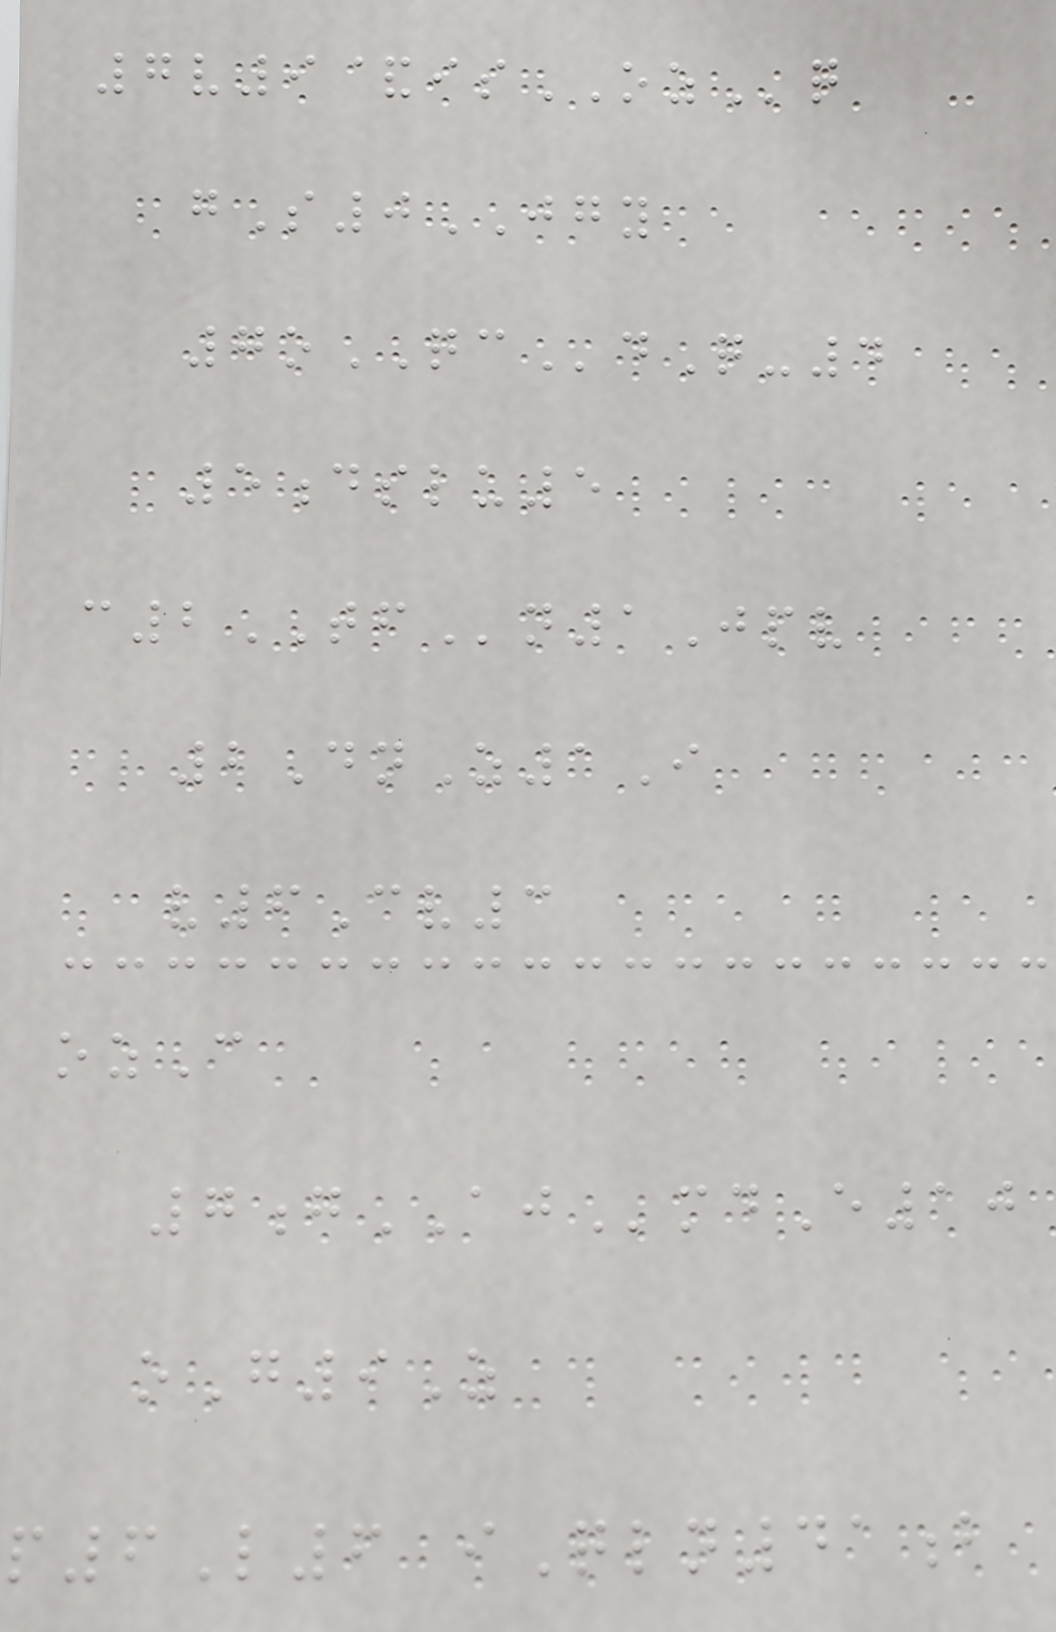7v9&isOZq
gS0JGY
7oQCdQ-4
5dslu5
c2TFn1Jpv
2DnZ1I
v6Cv3
ozC
7gAJmdE10
oG9Z
p6L6 iQln41b
